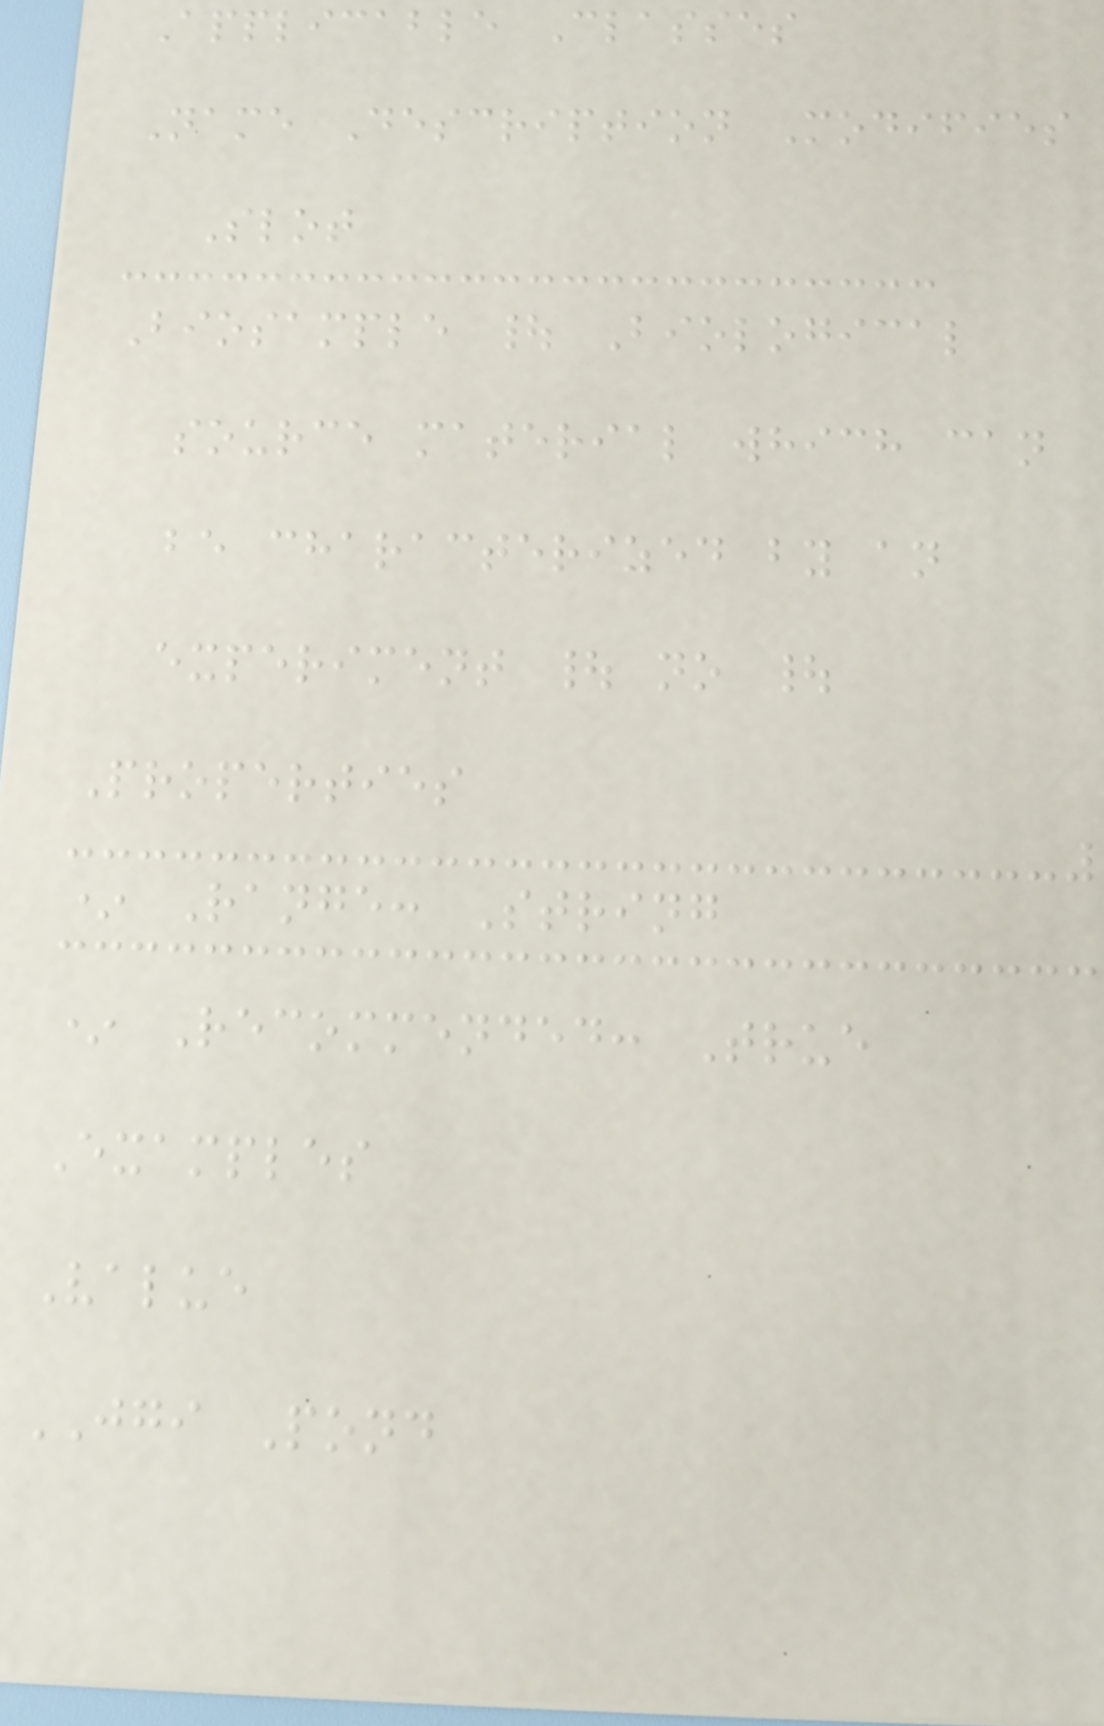Applicable Classes
Name Description Modifies
Slot
Biosample | Biological
source material which can
be characterized by an
experiment | no |
Properties
* Range: String
* Recommended: True
Examples
Value
JGI Pond
